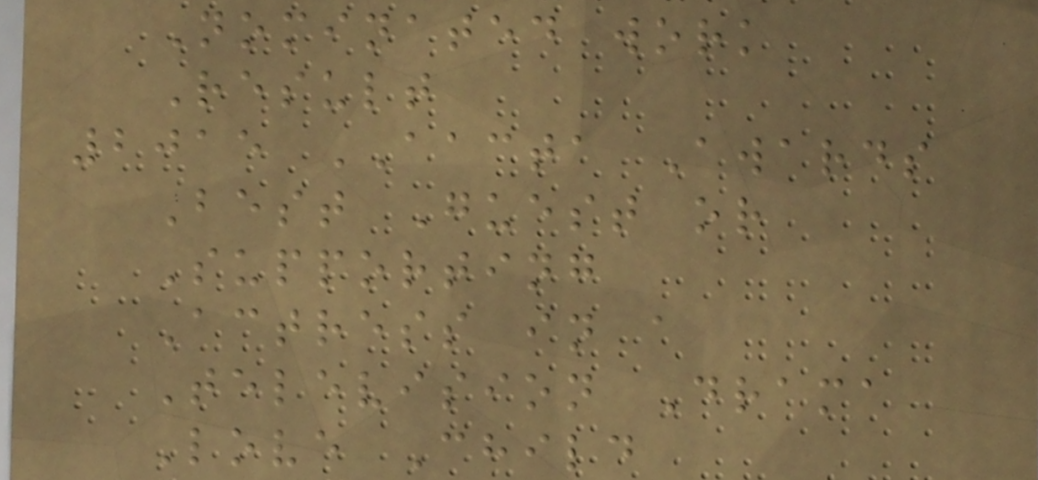Nominated work
Result
2015 AACTA Awards
Best Guest or
Supporting
Actress in a
Television Drama
Love Child
